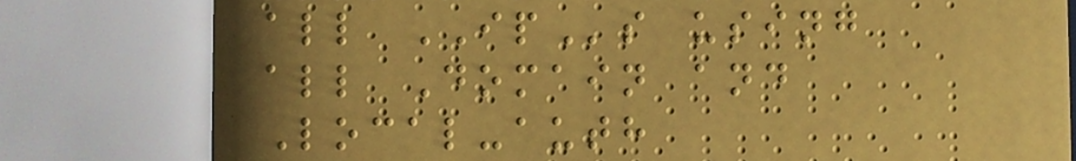all IPs using
all Domain and
Local-auth
